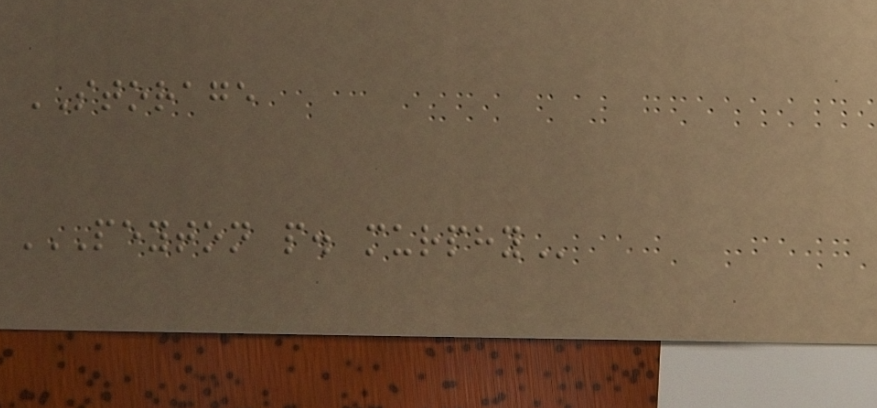STORAGE
PEYTON P. MURPHY
